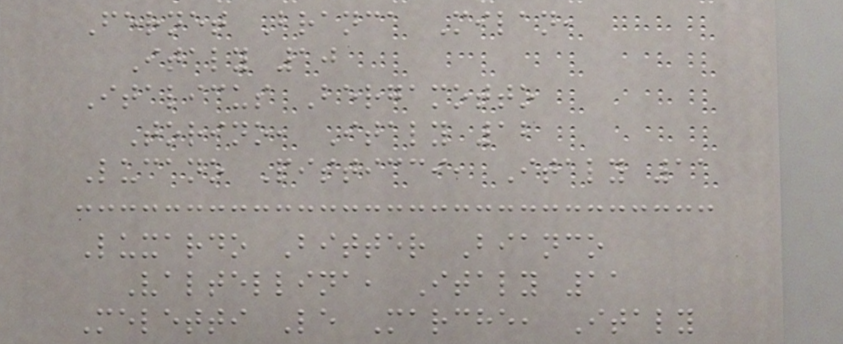Fernet Branca Milan,
Italy 10
Italicus Bergamotto
Torino, Italy 12
Lucano Pisticci, Italy 11
Luxardo Bitter Bianco
Valtellina, Italy 11
Meletti Le Marche, Italy
